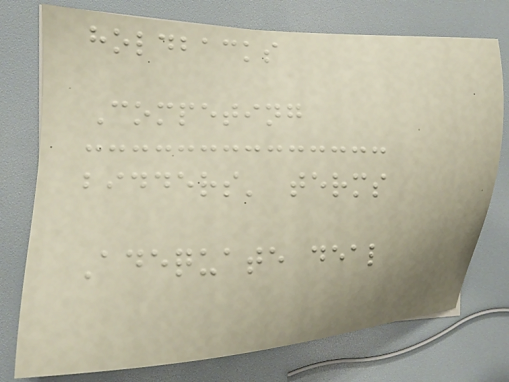holdbacks
Competing
bidders' terms
Adequate deal
